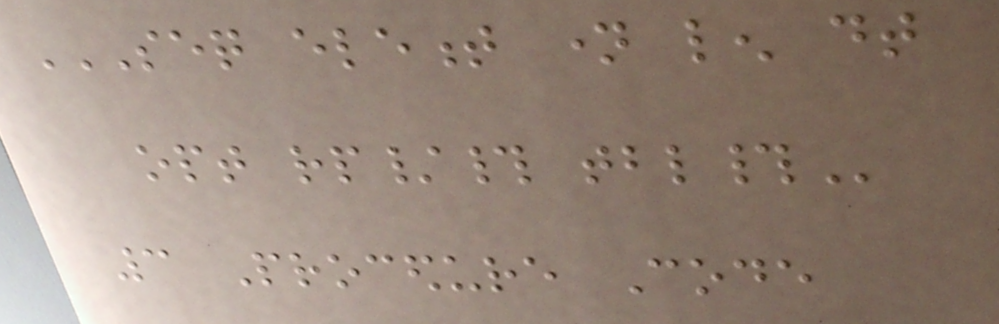SEQ ELEMENT NAME LEN DT
OPT RP/# TBL#
3 Procedure Code
